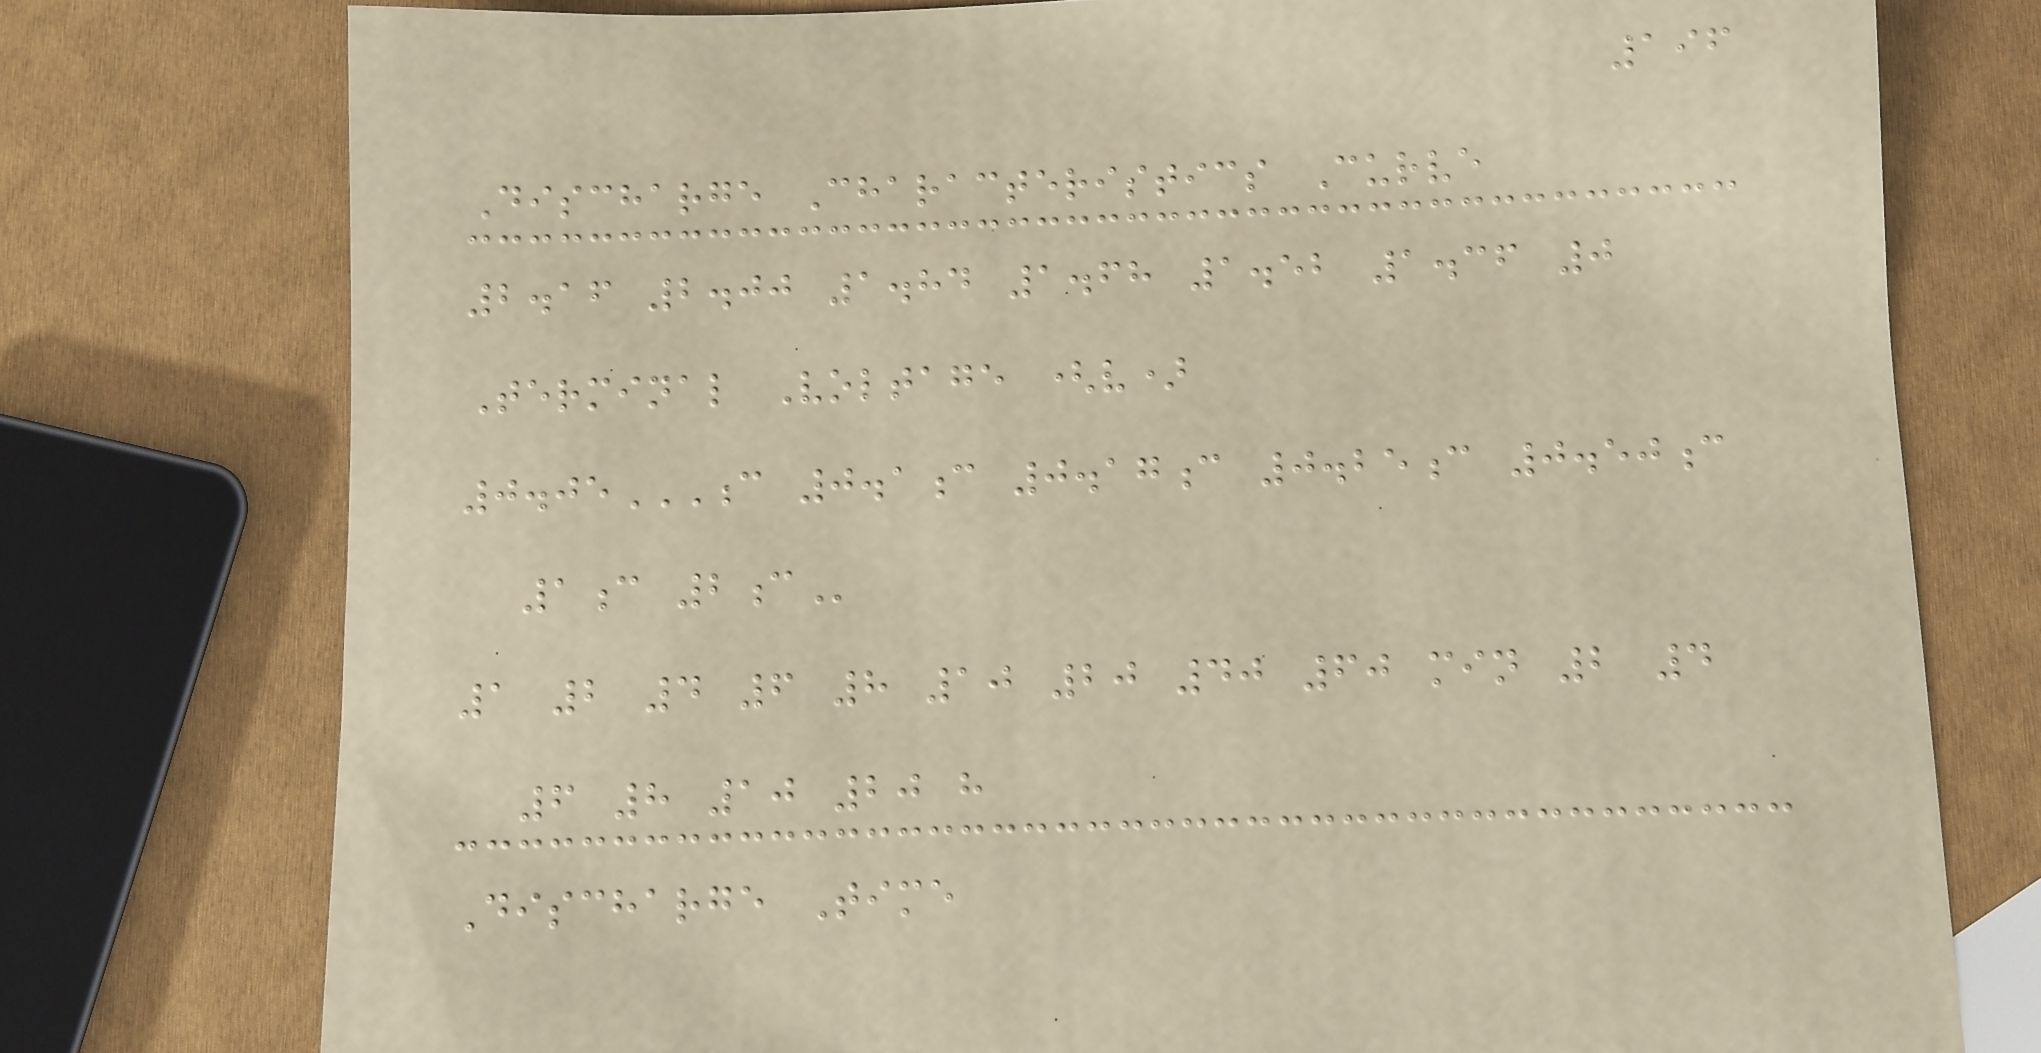196
Discharge Characteristics Curve
2.16 2.00 1.84 1.68 1.52 1.36 0
Terminal Voltage (v)
0.05C 0.1C 0.17C 0.25C 0.50C
1C 2C
1 2 4 6 8 10 20 40 60 min 2 4
6 8 10 20 h
Discharge Time
